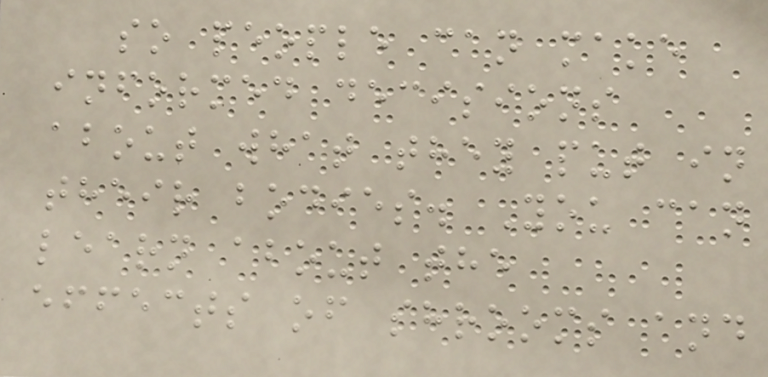so people can make
informed decisions
about what they put in
their bodies. You can
learn about the
effects of shrooms and
